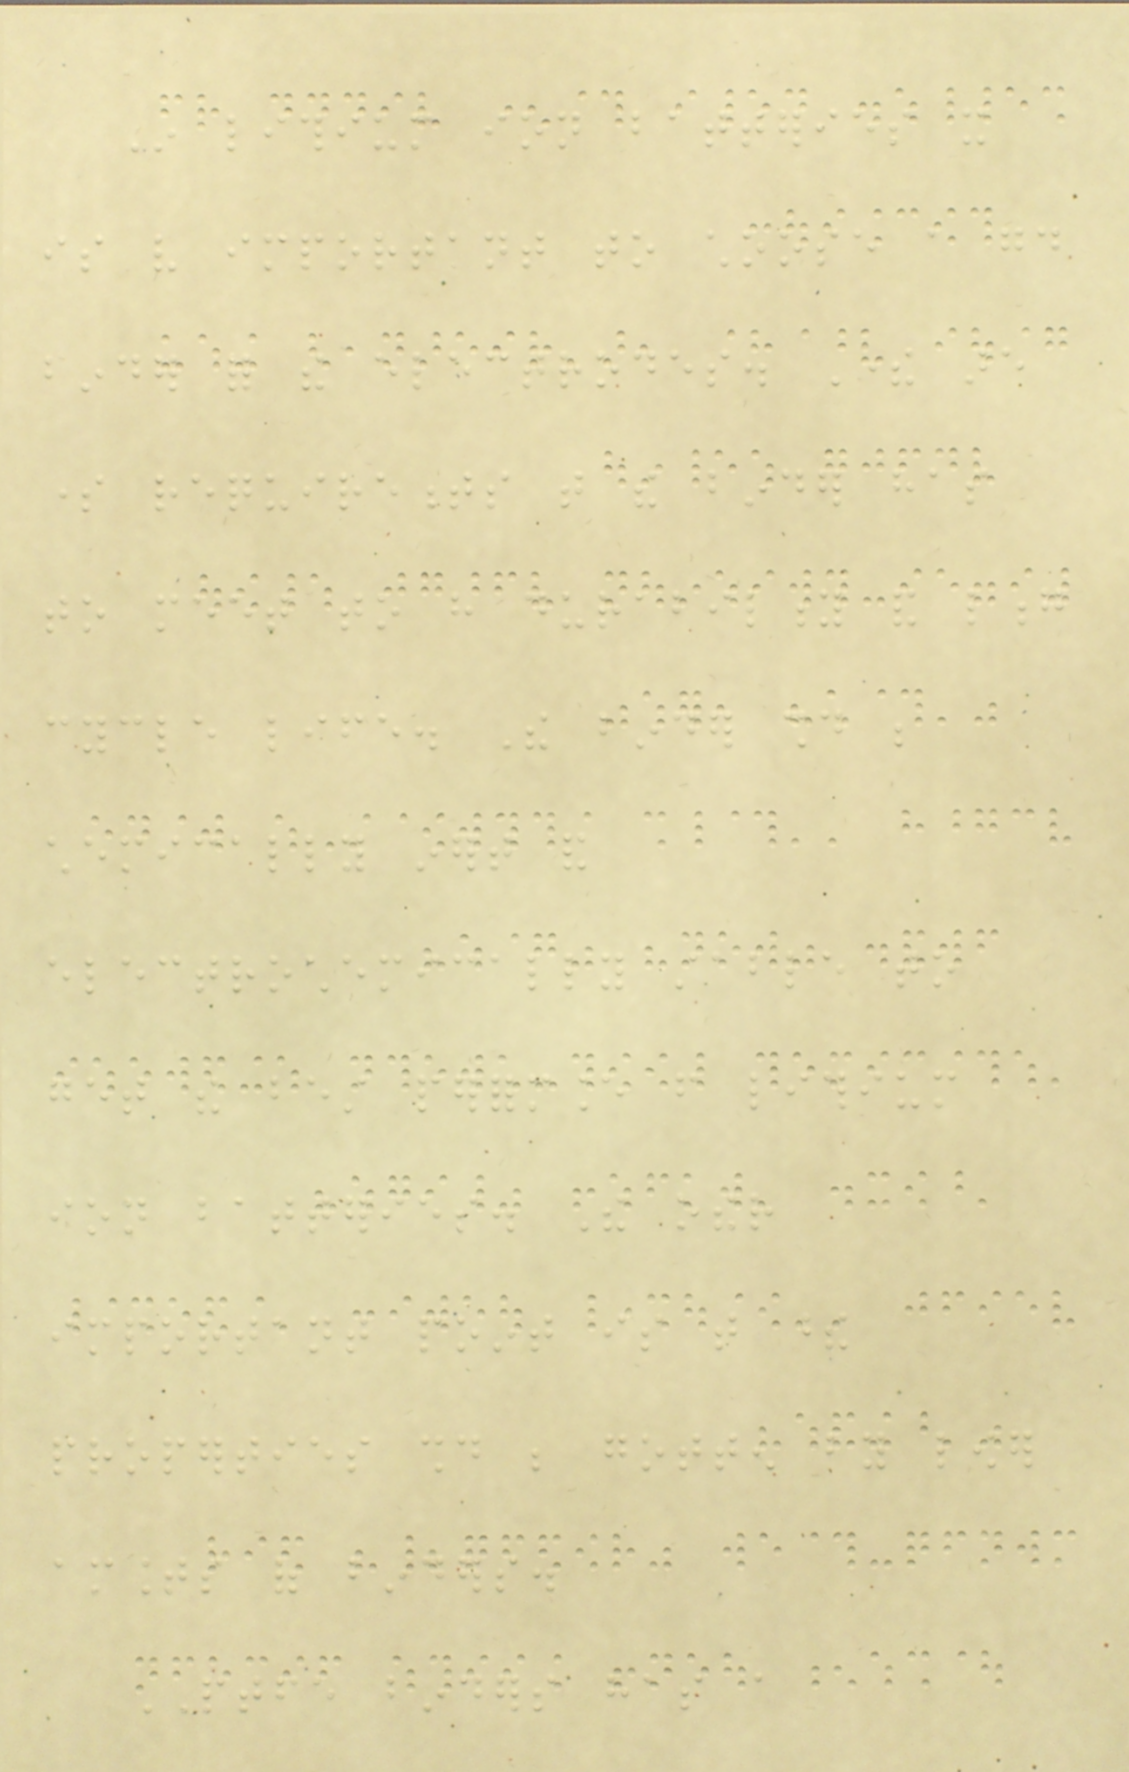In lithium ion batteries it
is very important to choose a good
binder for the electrodes. There are
some requirements that the binder has
to meet to have durability and long
cycle life. The binder should be
chemically inert and
electrochemically stable to
get the best performance from lithium
ion batteries. The other
important point is that these
properties should be gotten by lower
amounts of binders.
PTFE binders has a
